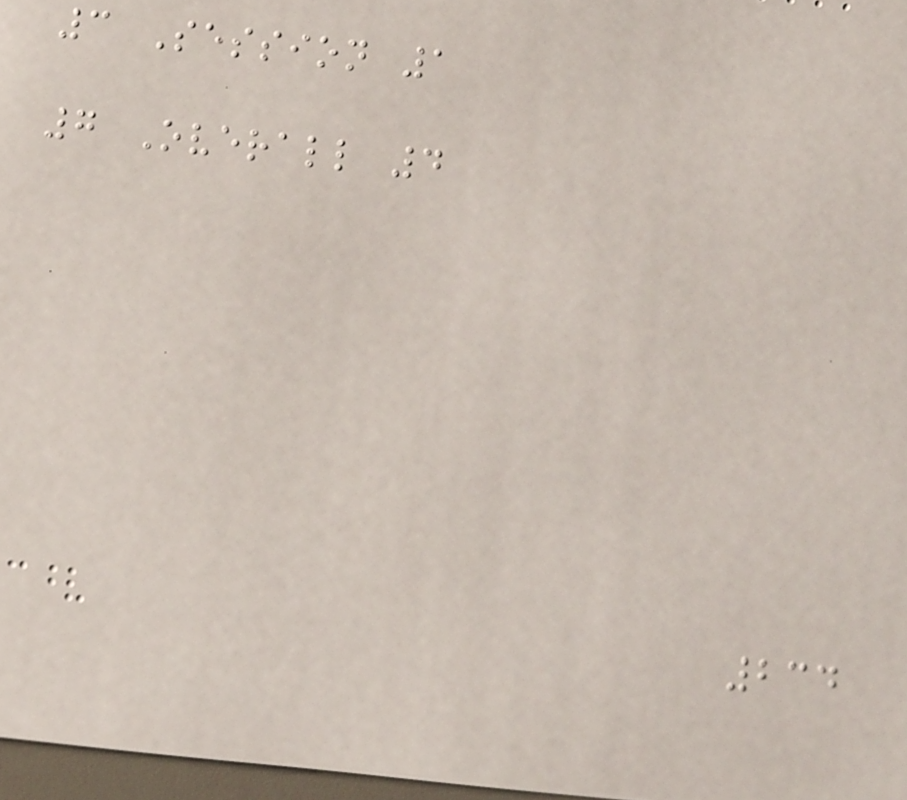3 Session 1
7 Overall 4
234
